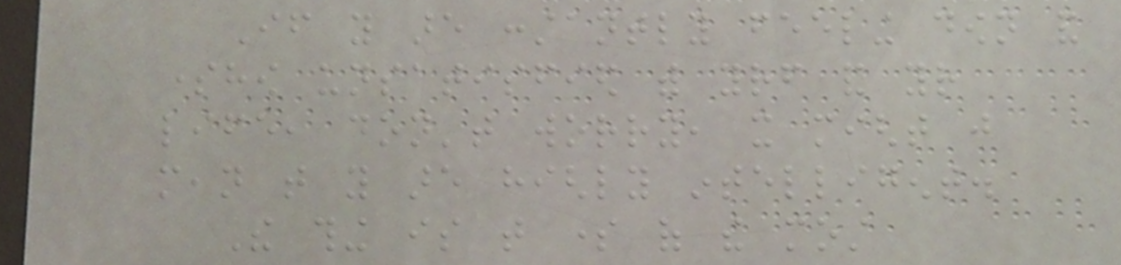If you are constantly feeling down and
somehow unsatisfied with yourself and your
life, don't worry, it might just
mean that you are highly intelligent.
The thing is that some of the most
